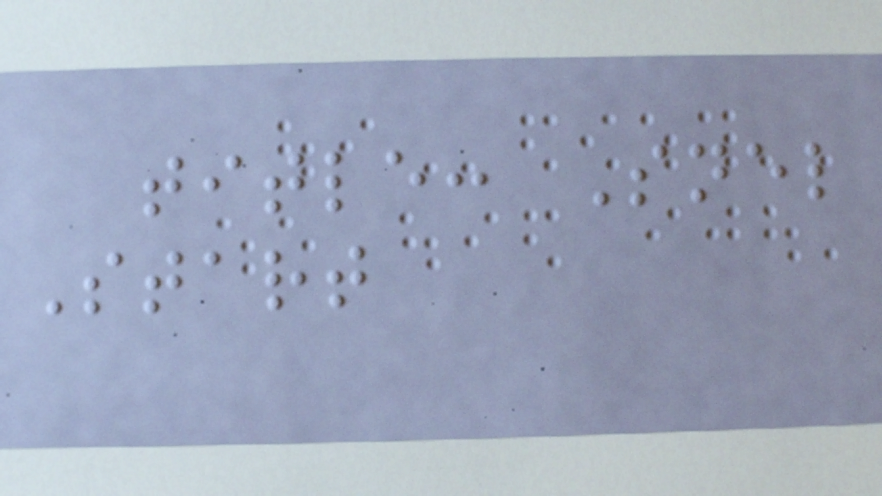title: Snel
Start
